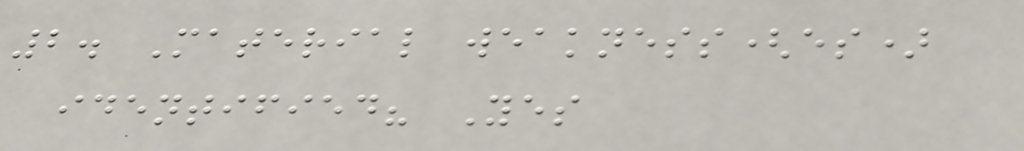2. Material weakness(es)
identified? Yes
